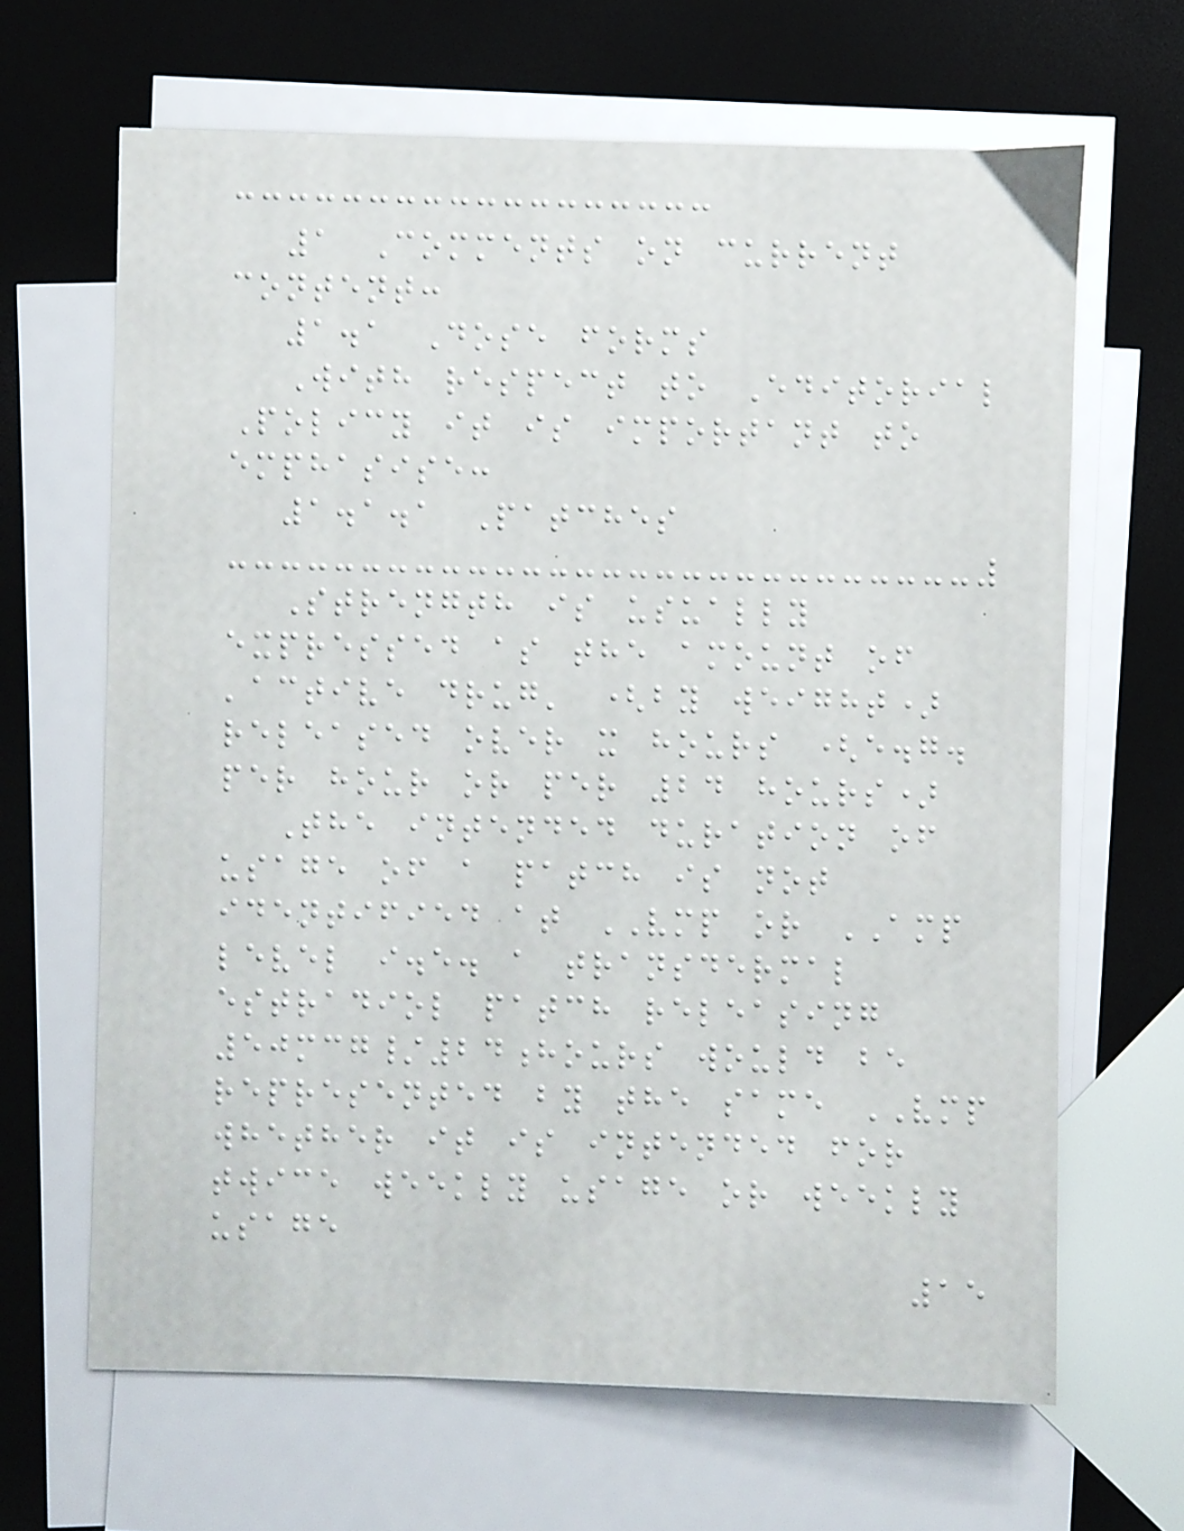1 Comments on current
content:
1.1 Dose forms
With respect to Editorial
Policy it is important to
emphasise:
1.1.1 Patches
Strength is usually
expressed as the amount of
'active drug' (by weight)
released over x hours (e.g.
per hour or per 24 hours)
The intended duration of
usage of a patch is not
identified at VMP or AMP
level i.e. a transdermal
estradiol patch releasing
50mcg/24hours would be
represented by the same VMP
whether it is intended for
twice weekly usage or weekly
usage
15
